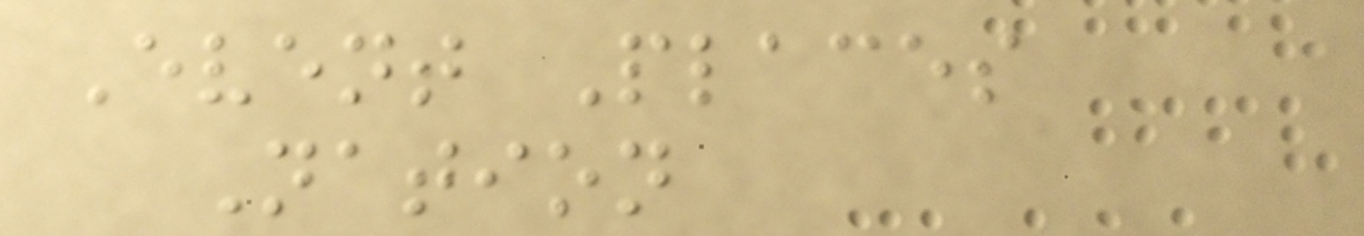Event Places
Nation
